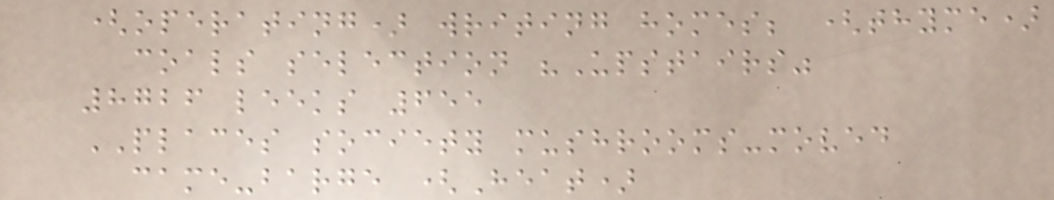(operating) writing homes; (thyme)
coals selection "Upstairs"
8726 leeks 655
PLACES society mushrooms-moved
came-barge (Heat)
